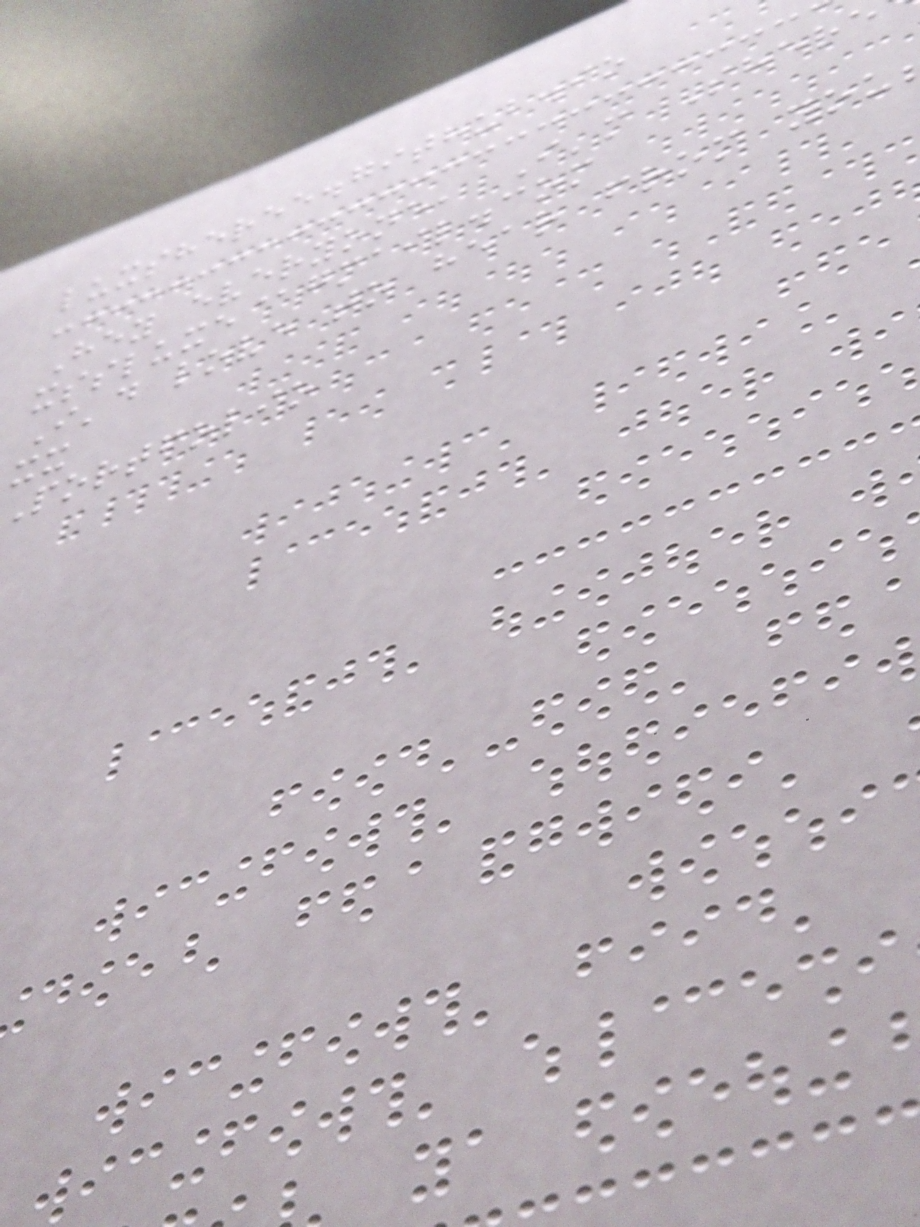luxsheree.github.io
Hey everyone, I'm Shere
xssluxe@gmail.com
I'd love to hear from you
xx
portfolio
